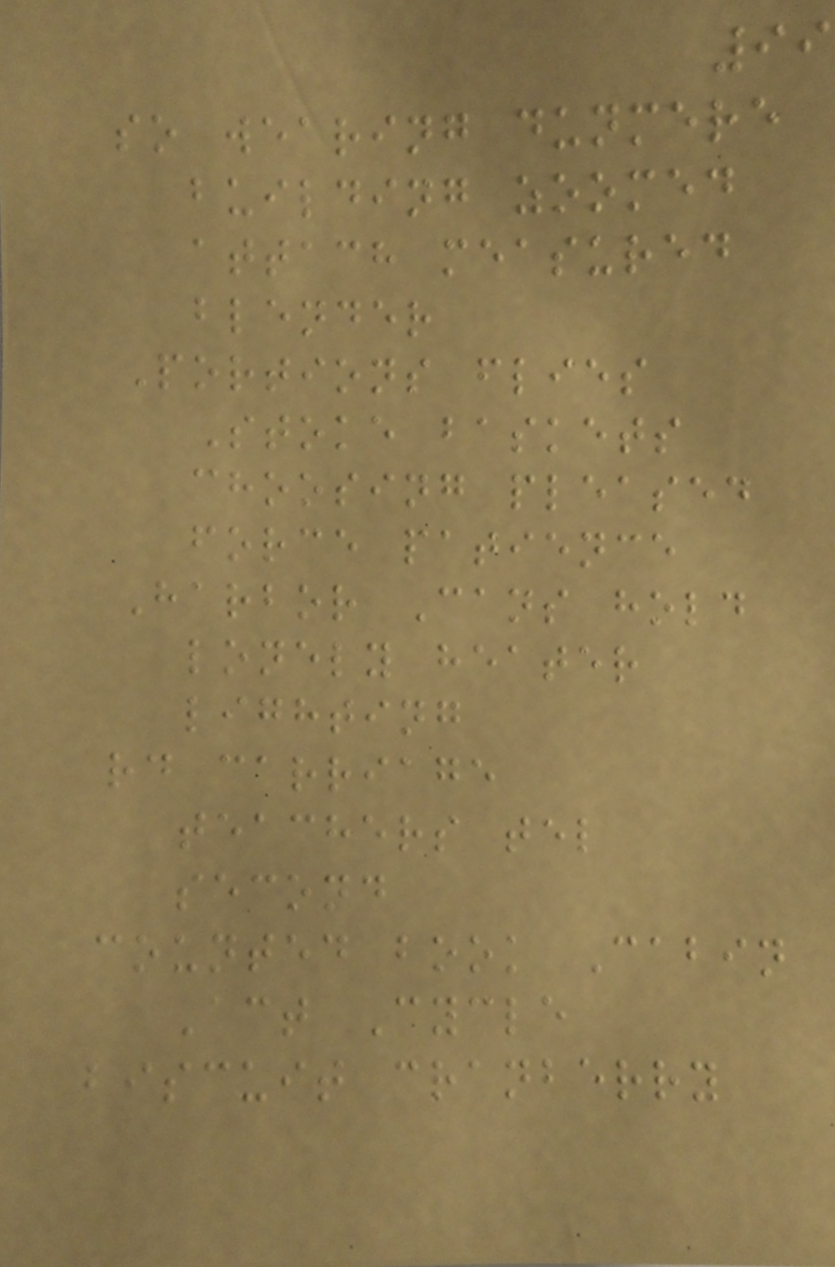99
so wearing dunmere
building zoomed
attach measured
blender
Portions flies
Stoke baskets
choosing pleased
force patience
Harbor Cans hold
lonely heater
lighting
rd carriage
teachers tel
second
counted book Cabin
Act Cycle
biscuit cranberry
